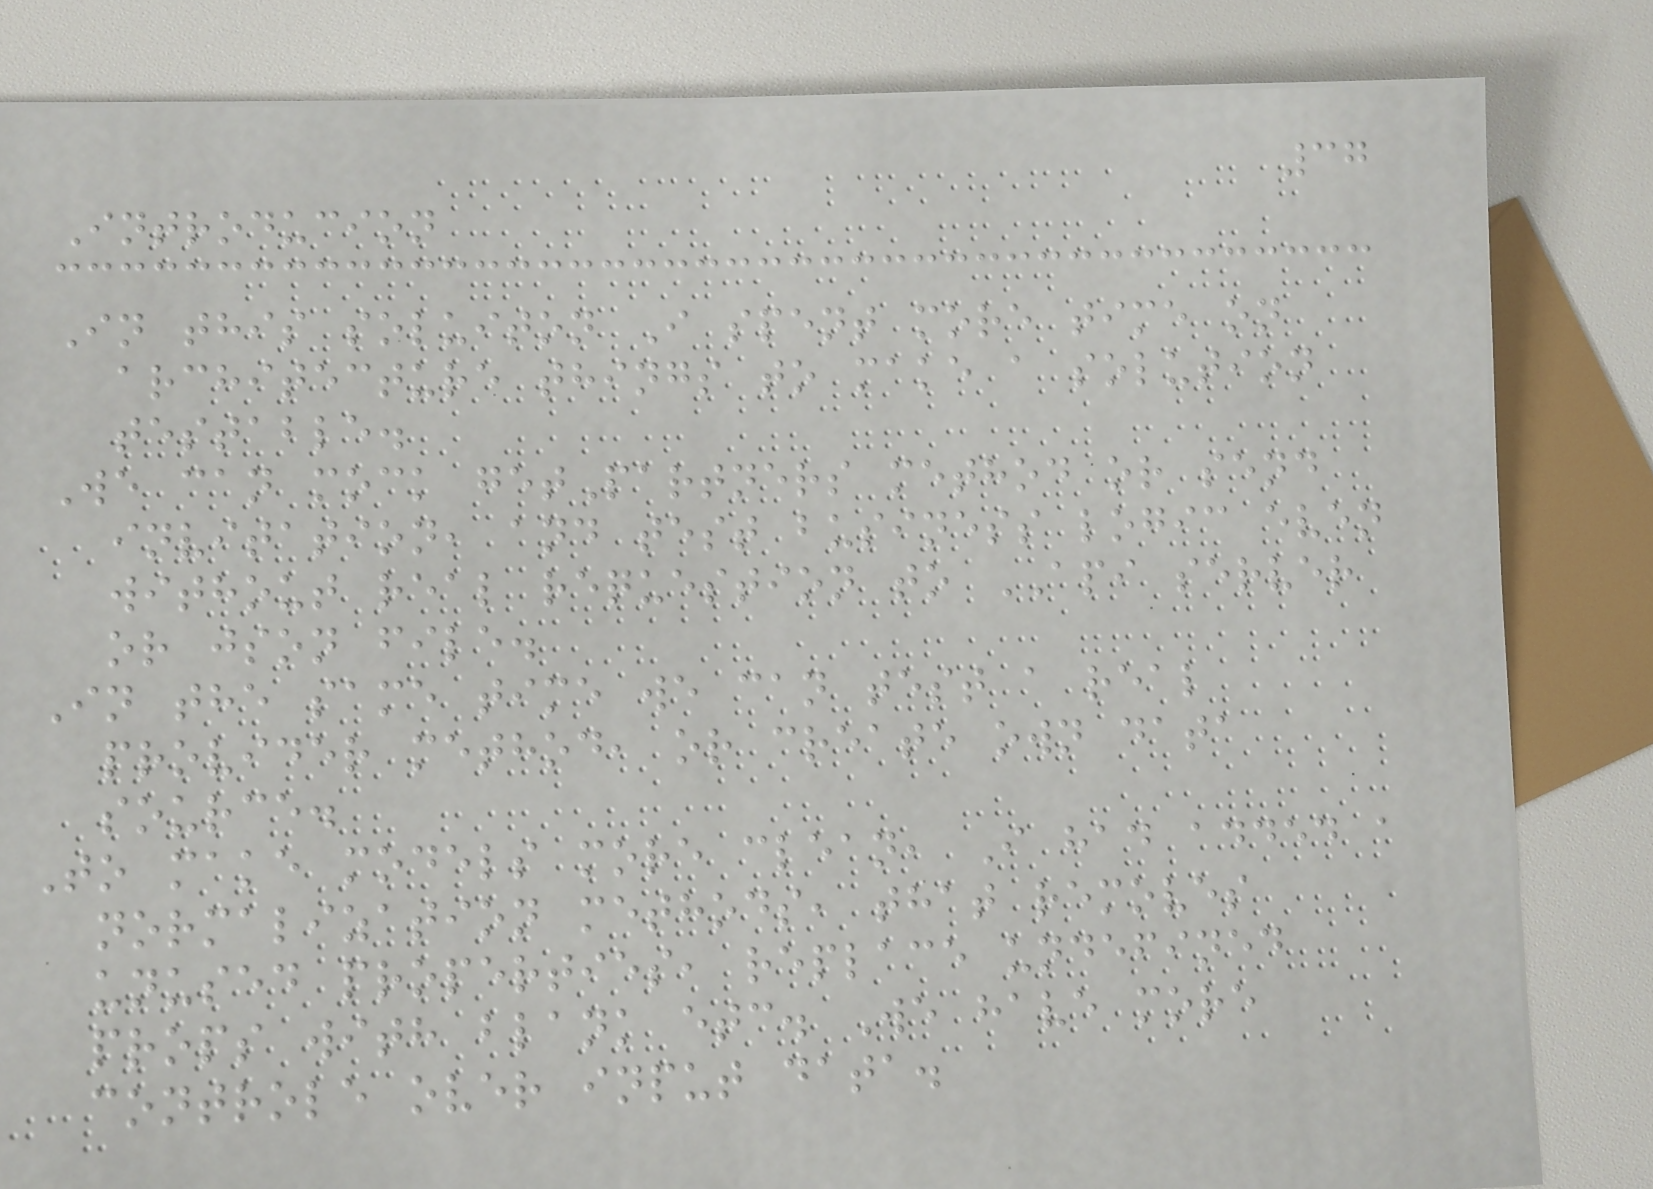37
Introducion
In this soluiton I spent more time on
architecture things to make a solution
testable.
We can mock getPartners method or send
invitation, and test business logic even
without real requestion to API server
or json file.
In the same time we can test a real
provider method, or create own data
source.
To make models more clean, I had added a
normalization methods, that removes
unused properties, replace undefined
props with blank etc. We have more
controle over input data.
